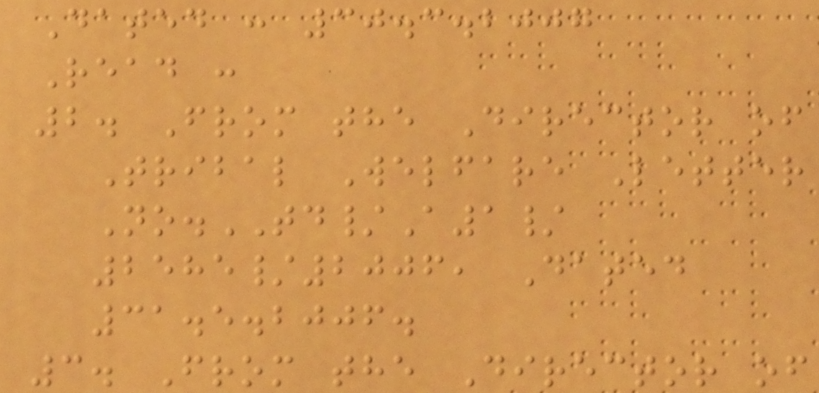Dated : 30.3.2007
Read :
2. From the Director of
Tribal Welfare Letter
No.TD/A1/
2585/2006, Dated
31.5.2006.
3. From the Director of
